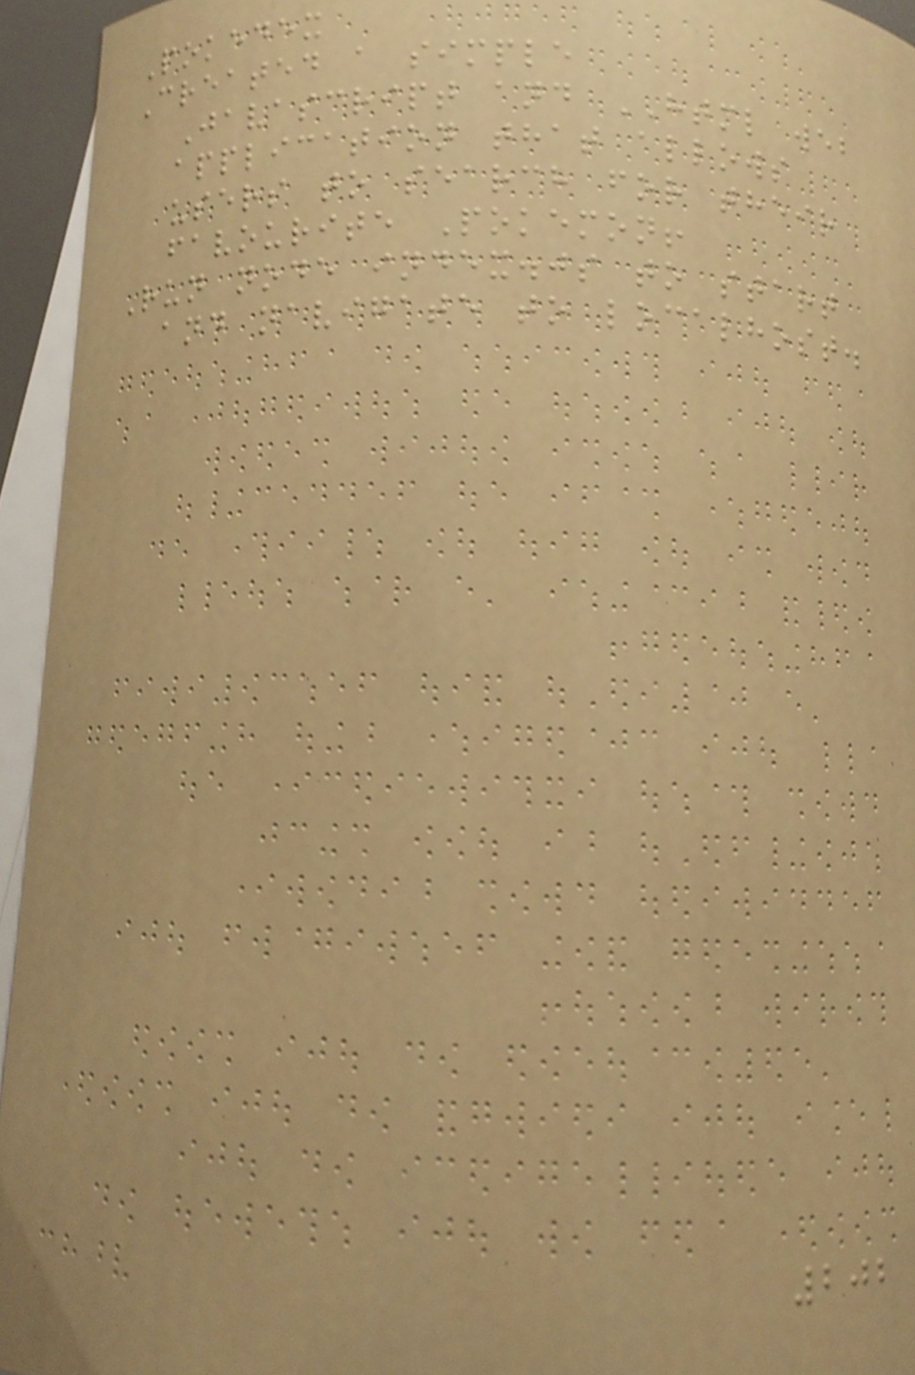Pokedex
Created a simple
Javascript and HTML web
application that allows
users to search for their
favourite Pokemon!
Run node index.js to start
and navigate to localhost.
202
